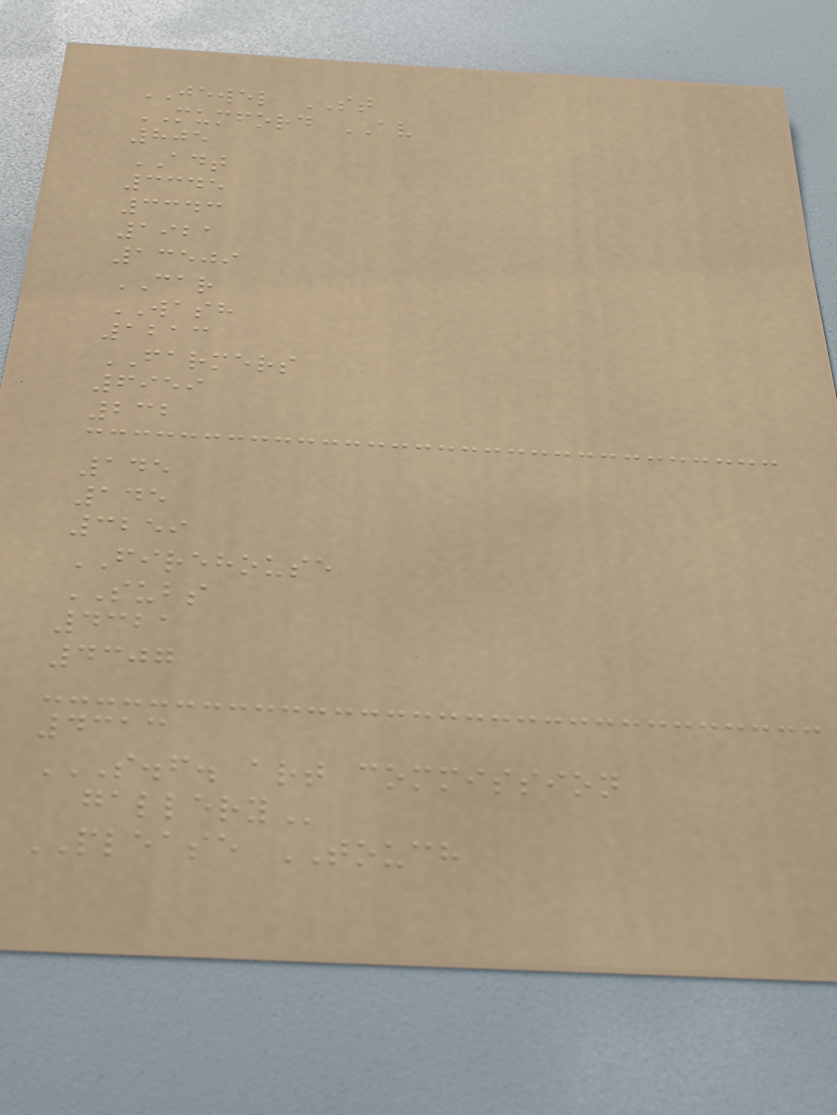JEWEL ST
MUMFORD AV
805
ADT
3345
3343
1921
13509
CAR
WASH
1213
FARMERS
6959
232
145
145
3259
FIREHOUSE
SUBS
4321
4307
4313
S.F. ART COMMISSION
GALLERY
PLEASE TOUCH
